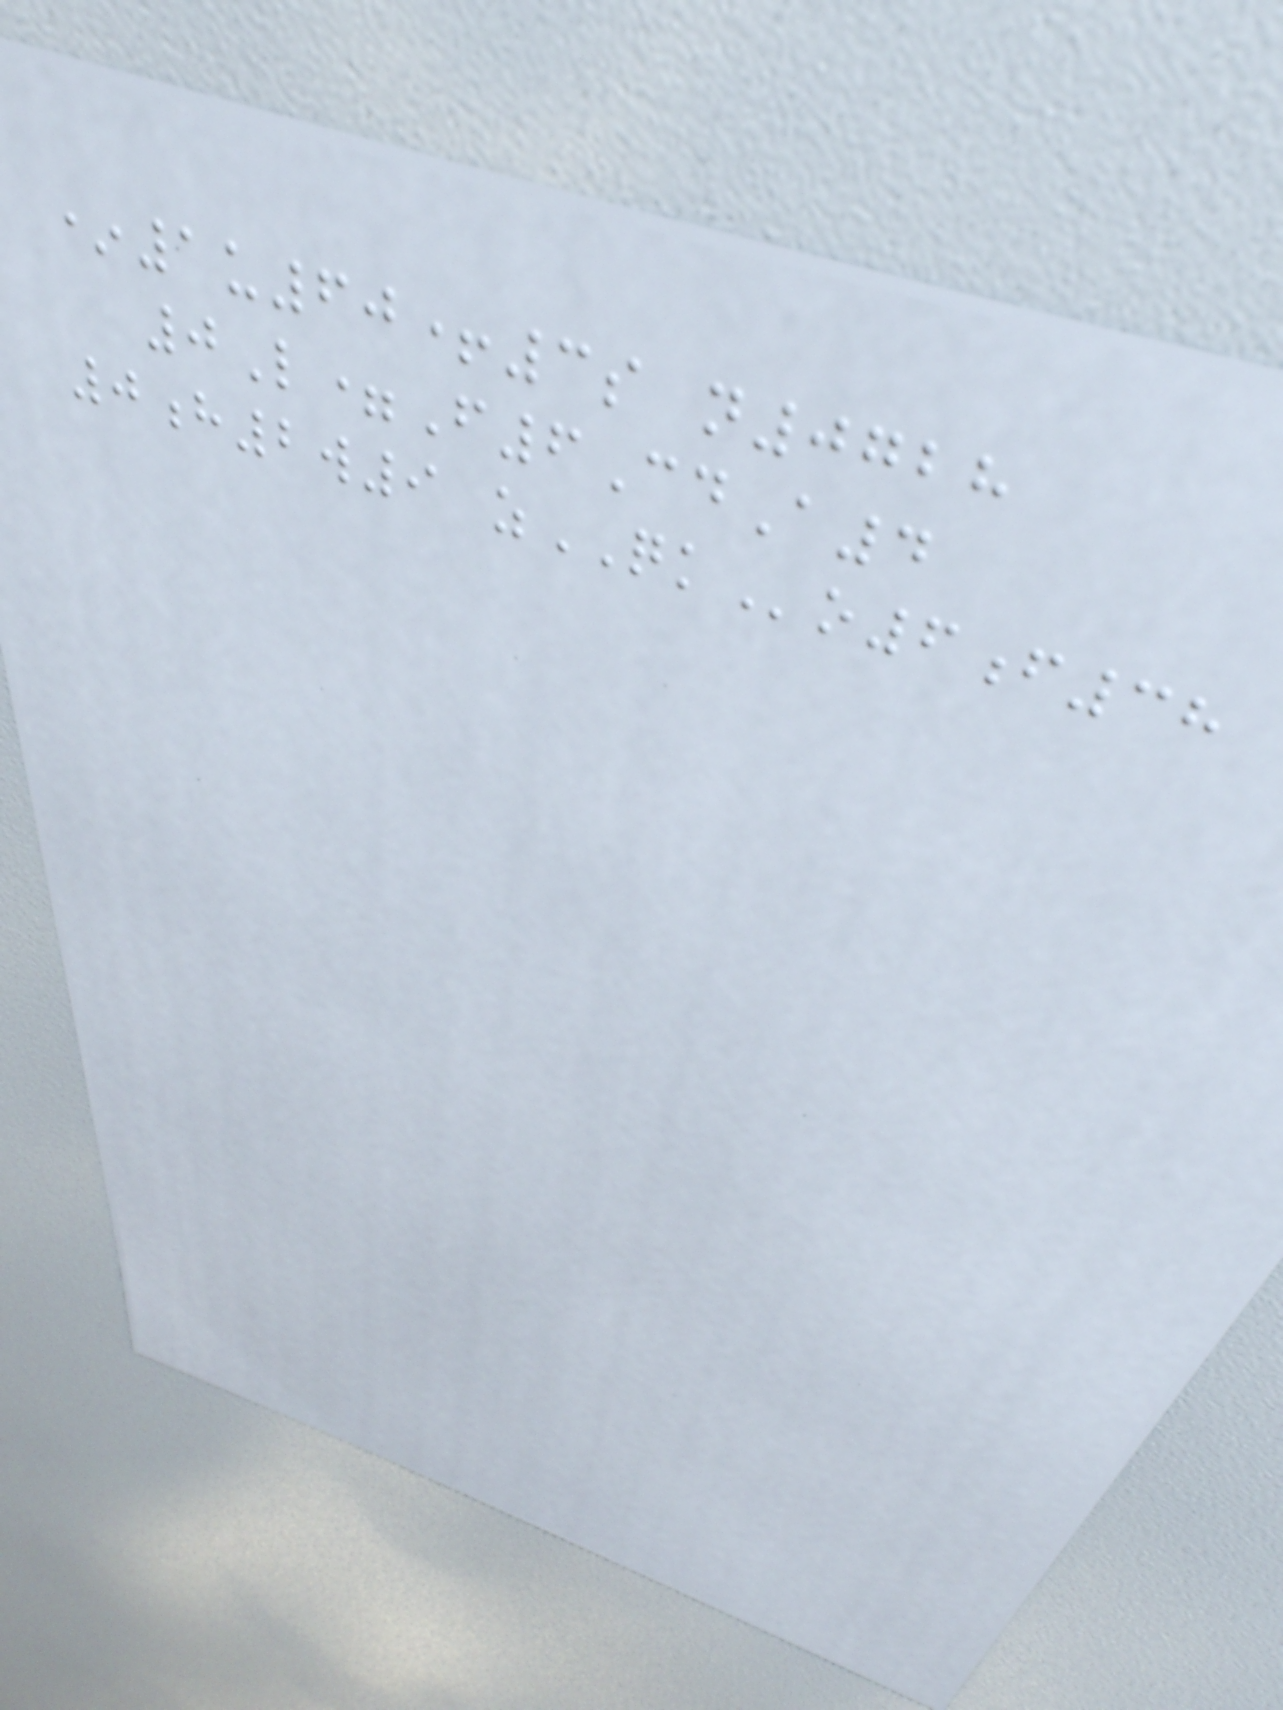*1u60+3s n0728
0L=F6CdA4
0h2w9 zQKo6f38
